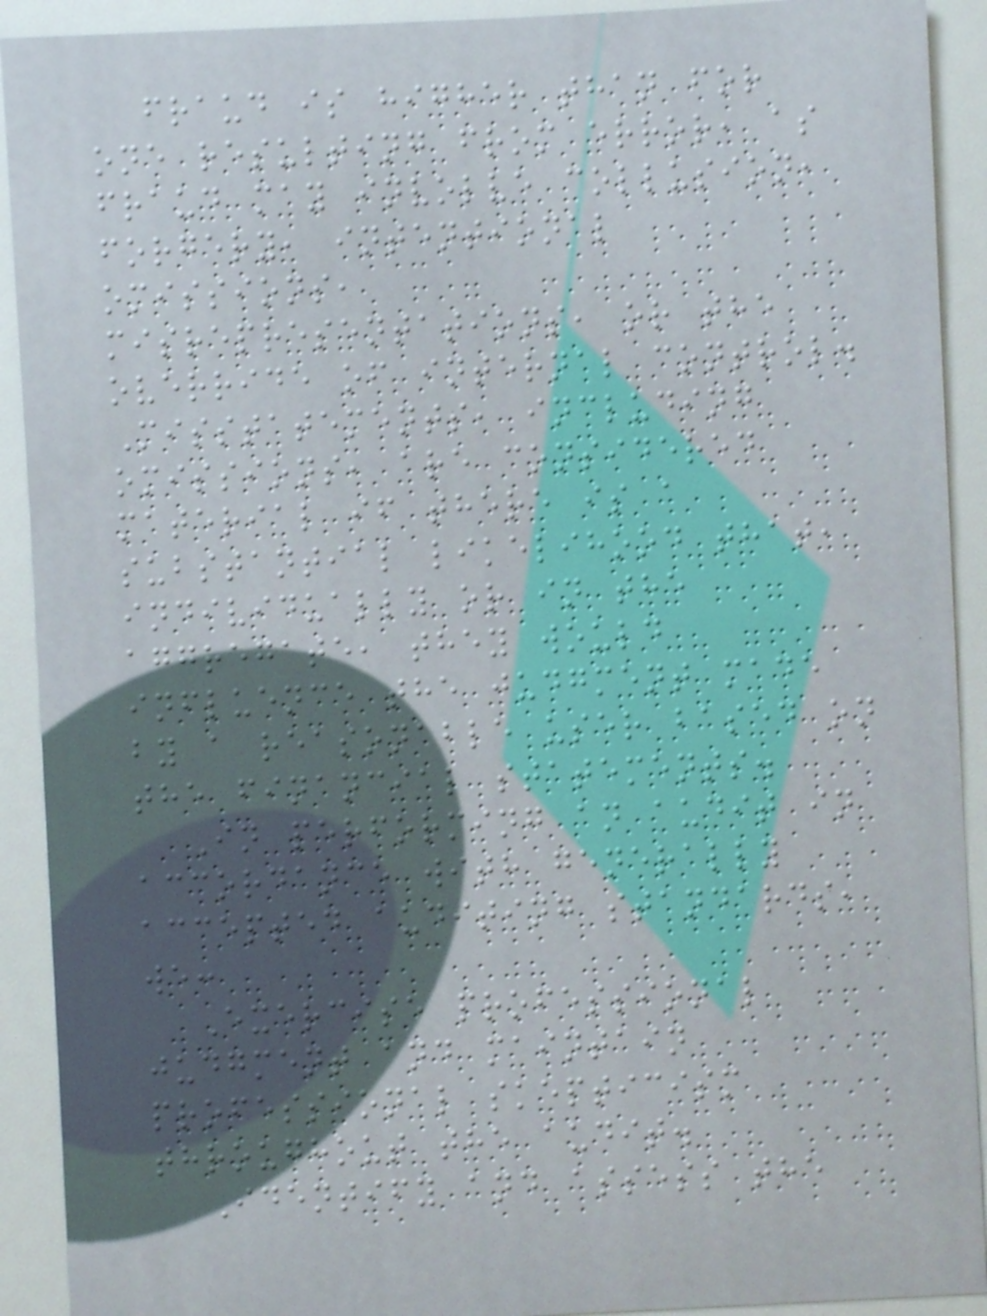fraud is higher than for
one resulting from error, as
fraud may involve collusion,
forgery, intentional
omissions,
misrepresentations, or the
override of internal control.
Misstatements, including
omissions, are considered
material if there is a
substantial likelihood that,
individually or in the
aggregate, they would
influence the judgment made
by a reasonable user based on
the financial statements.
In performing an audit in
accordance with generally
accepted auditing standards,
we:
Exercise professional
judgment and maintain
professional skepticism
throughout the audit.
Identify and assess the
